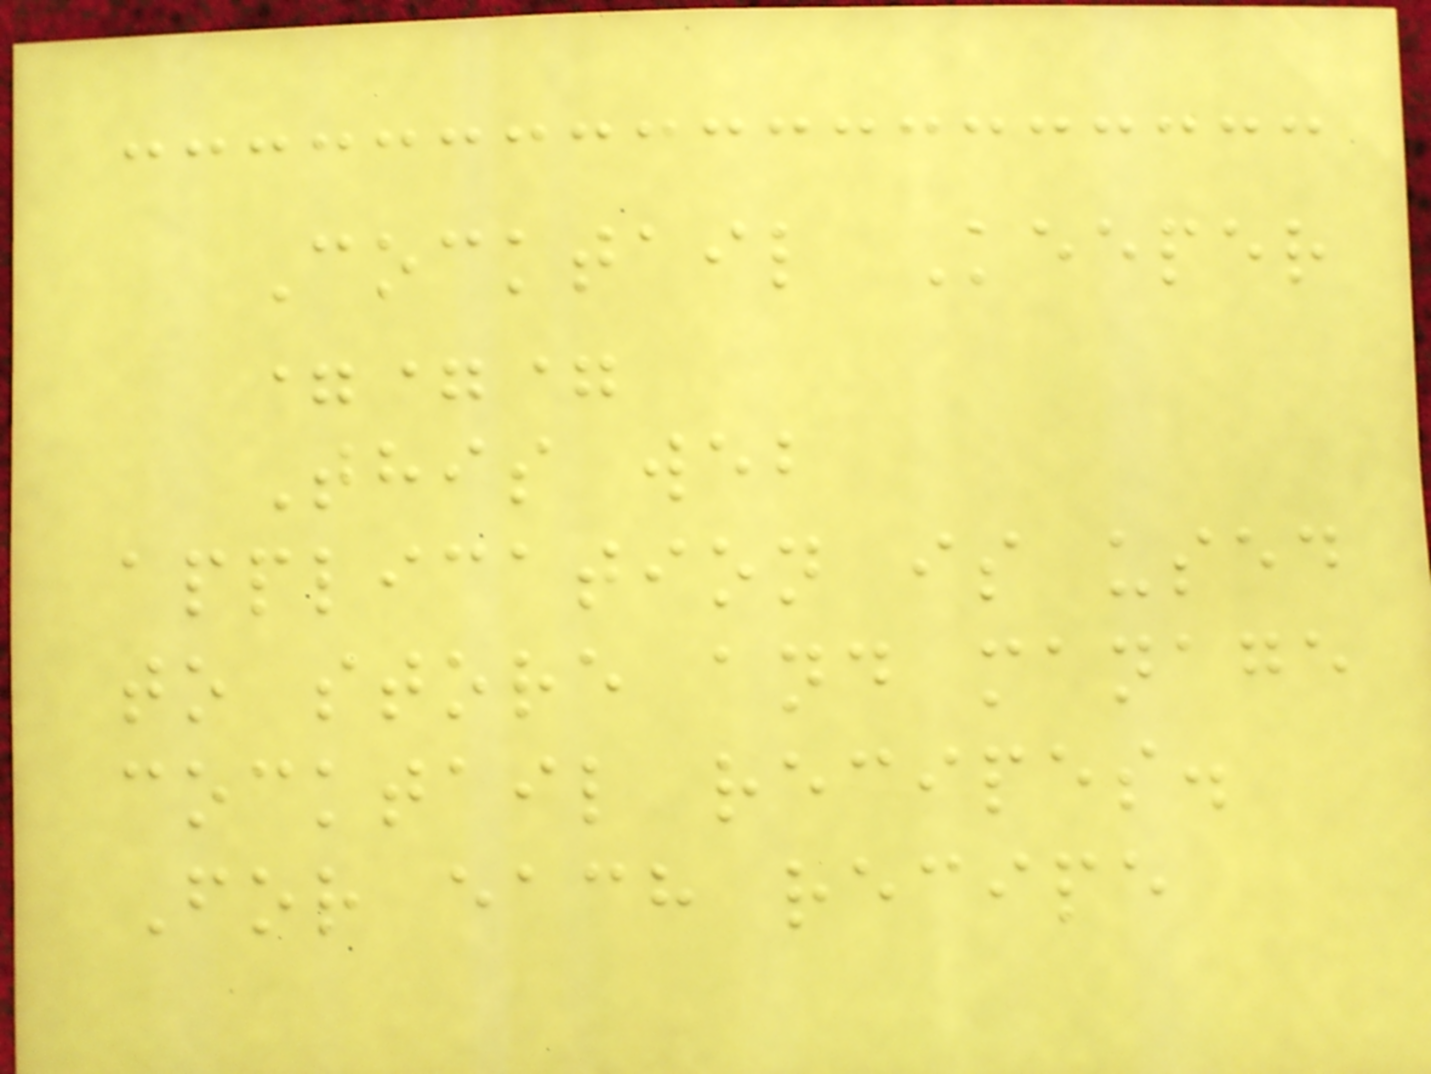Cocktail Keeper
===
This web
application is used
to store and manage
cocktail recipes.
For each recipe
